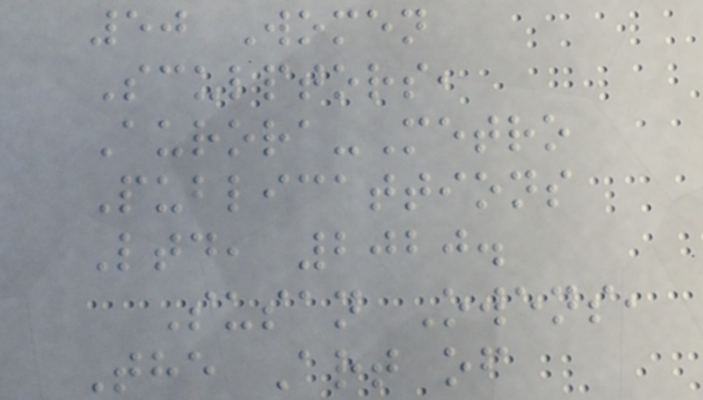50 Women
Sculptors,
Aurora-Metro
Publicattions
Ltd, 2020.
Susan Owens,
The Art of
